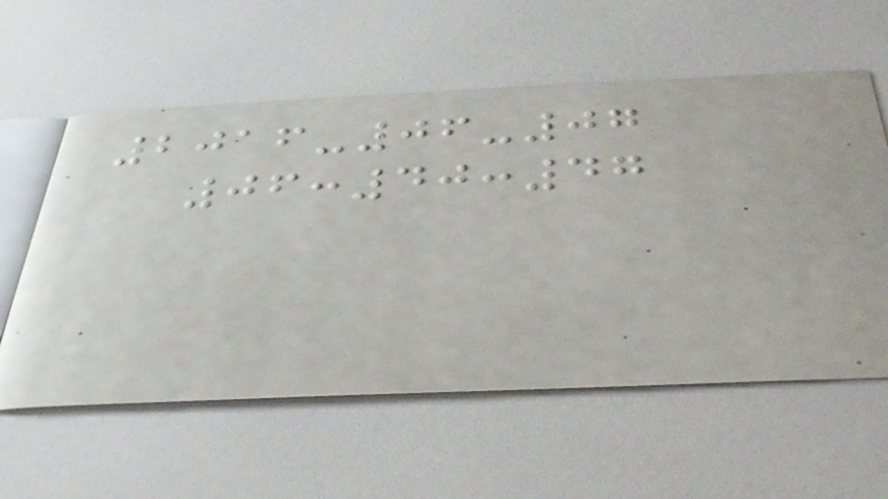2016-06-07
06:40:47
